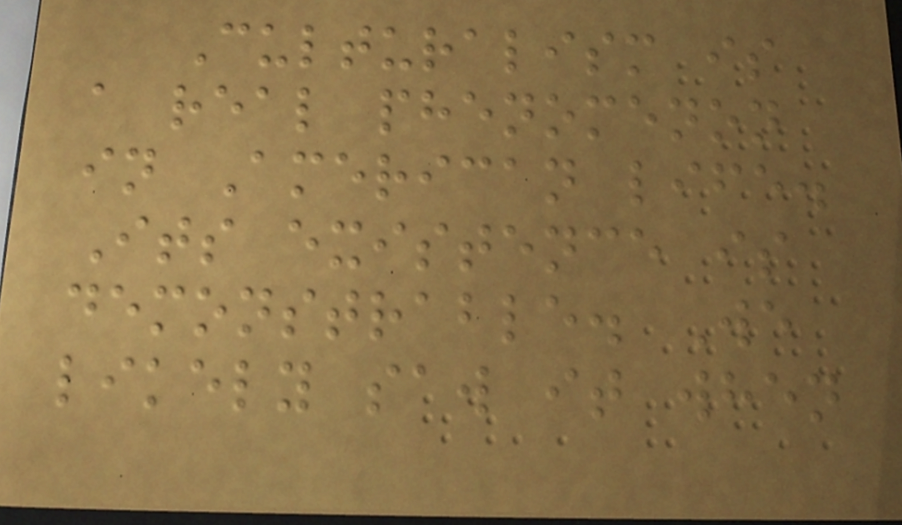Culturalism is
a real phenomenon
in American life.
Its existence is
demonstrable. We
likely saw it when
